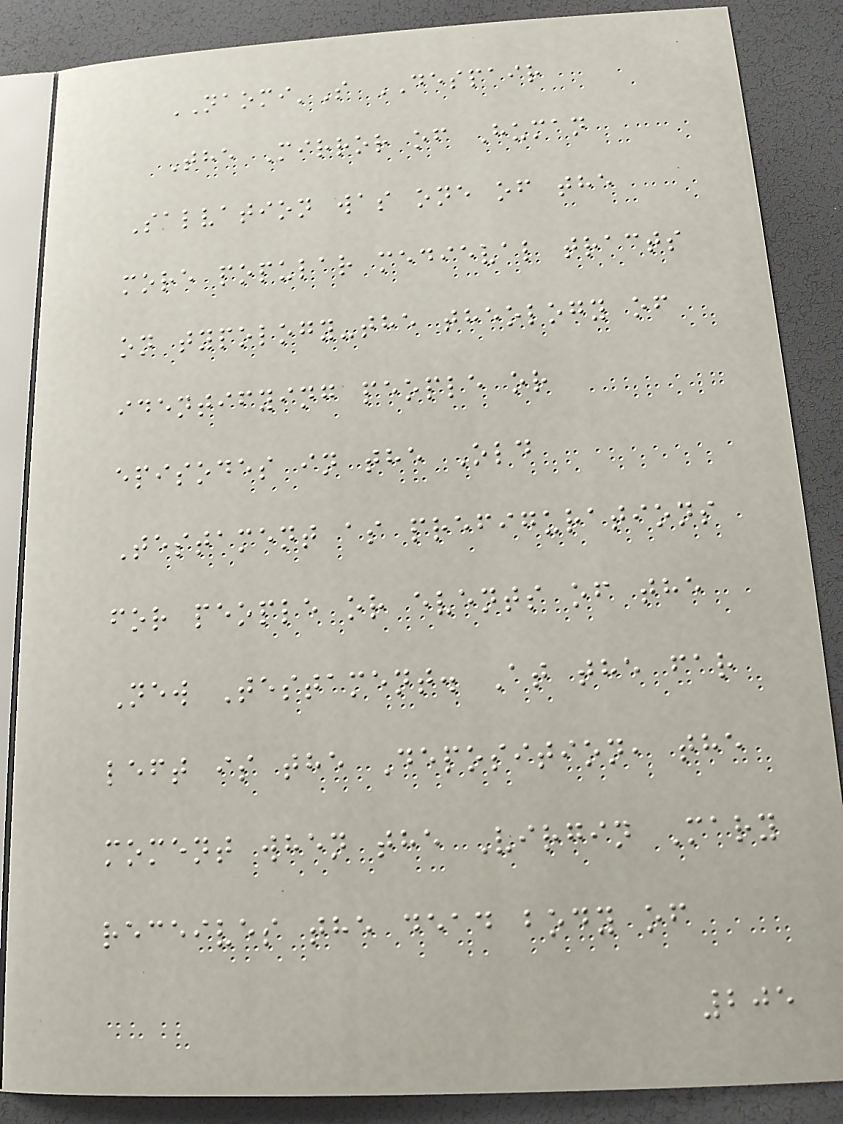NAOMI'S DESPAIR
The Mirror of Human
Salvation was one of the
more popular medieval tracts
on typology-the theology of
identifying people or
episodes in the Old
Testament as prefigurations
for people or events of the
New Testament. At the far
left is the Deposition, the
moment when the Virgin Mary
receives the dead body of
205
